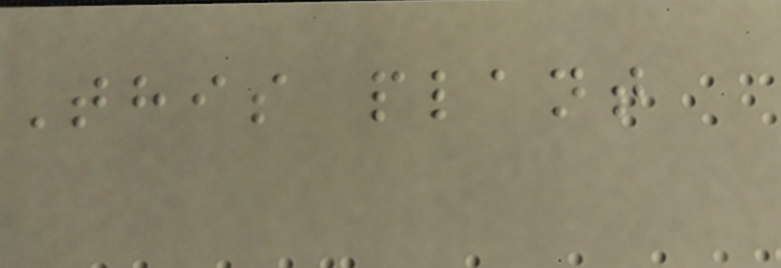This plant
